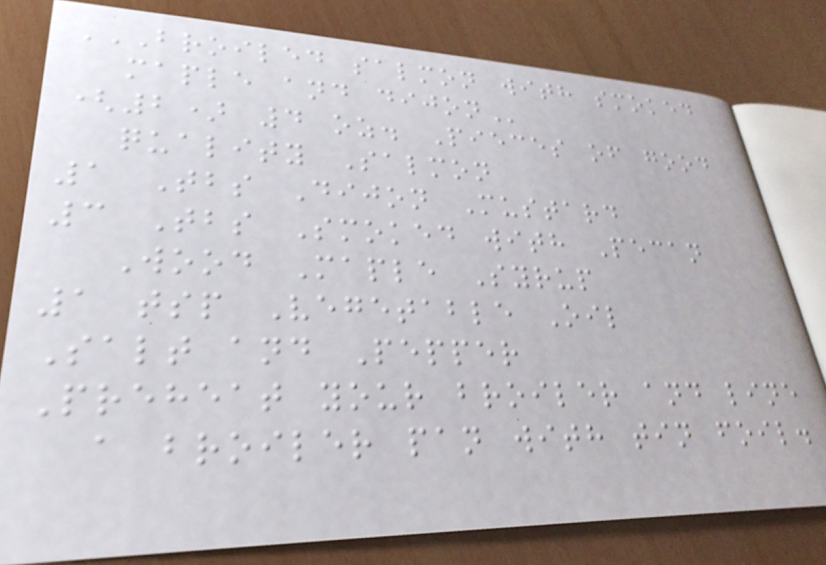BROILED SALMON WITH SMOKED
MAPLE AND DIJON
(2) 4 oz. Pieces of good
quality Salmon
1 Tbs Dijon Mustard
3 Tbs Smoked with Pecan
Wood Maple Syrup
1 tsp Vegetable Oil
Salt and Pepper
Preheat your broiler and line
a broiler pan with tin foil.
